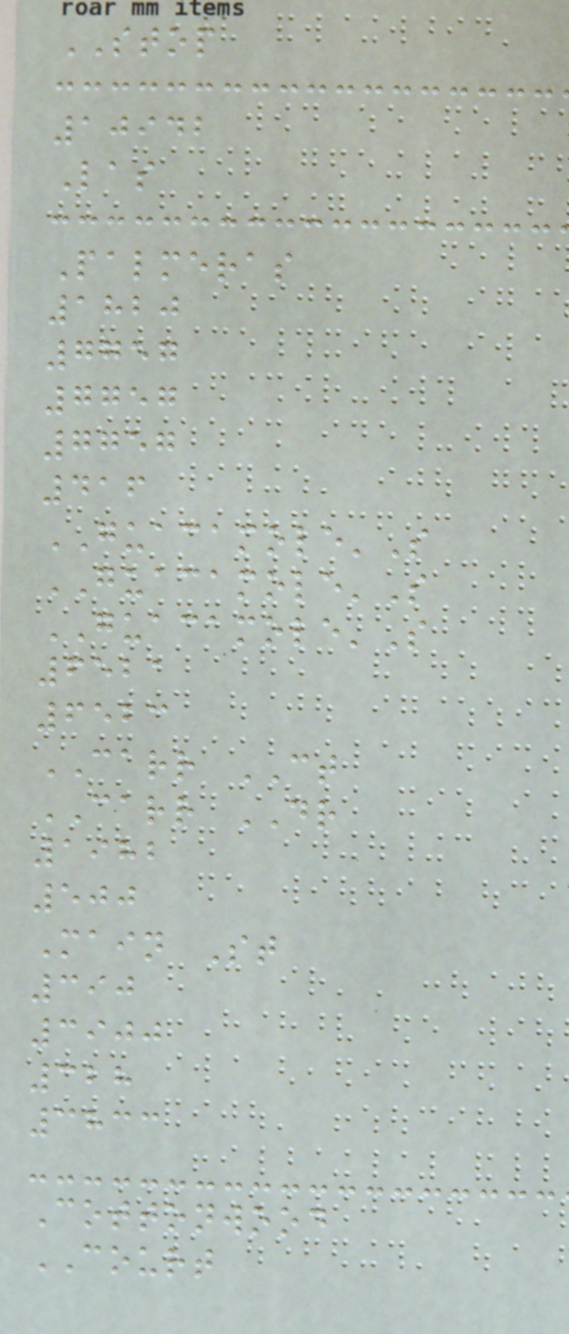STOP
10942
Las
Palmeras
1820
7757
7757
7757
416
GUACAMOLE'S
GUACAMOLE'S
GUACAMOLE'S
6521
6523
CARR CT
CARR DR
1982
500
Main St
390
3900
328
3833
Cottonwood
COURT
